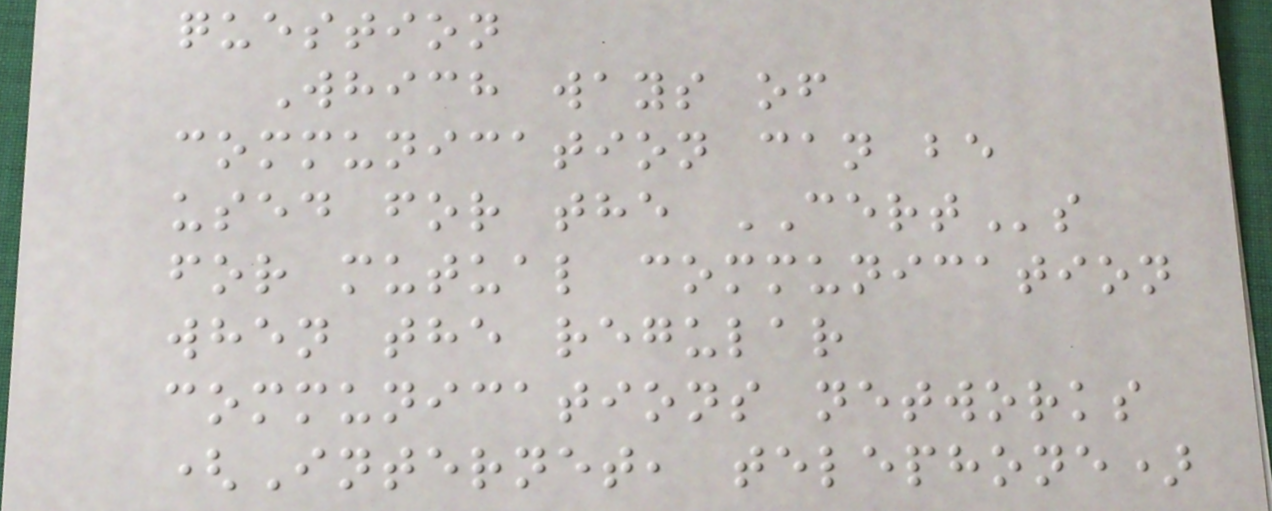question
Which ways of
communication can be
used for the CERTs
for mutual communication
when the regular
communications networks
(Internet, telephone)
